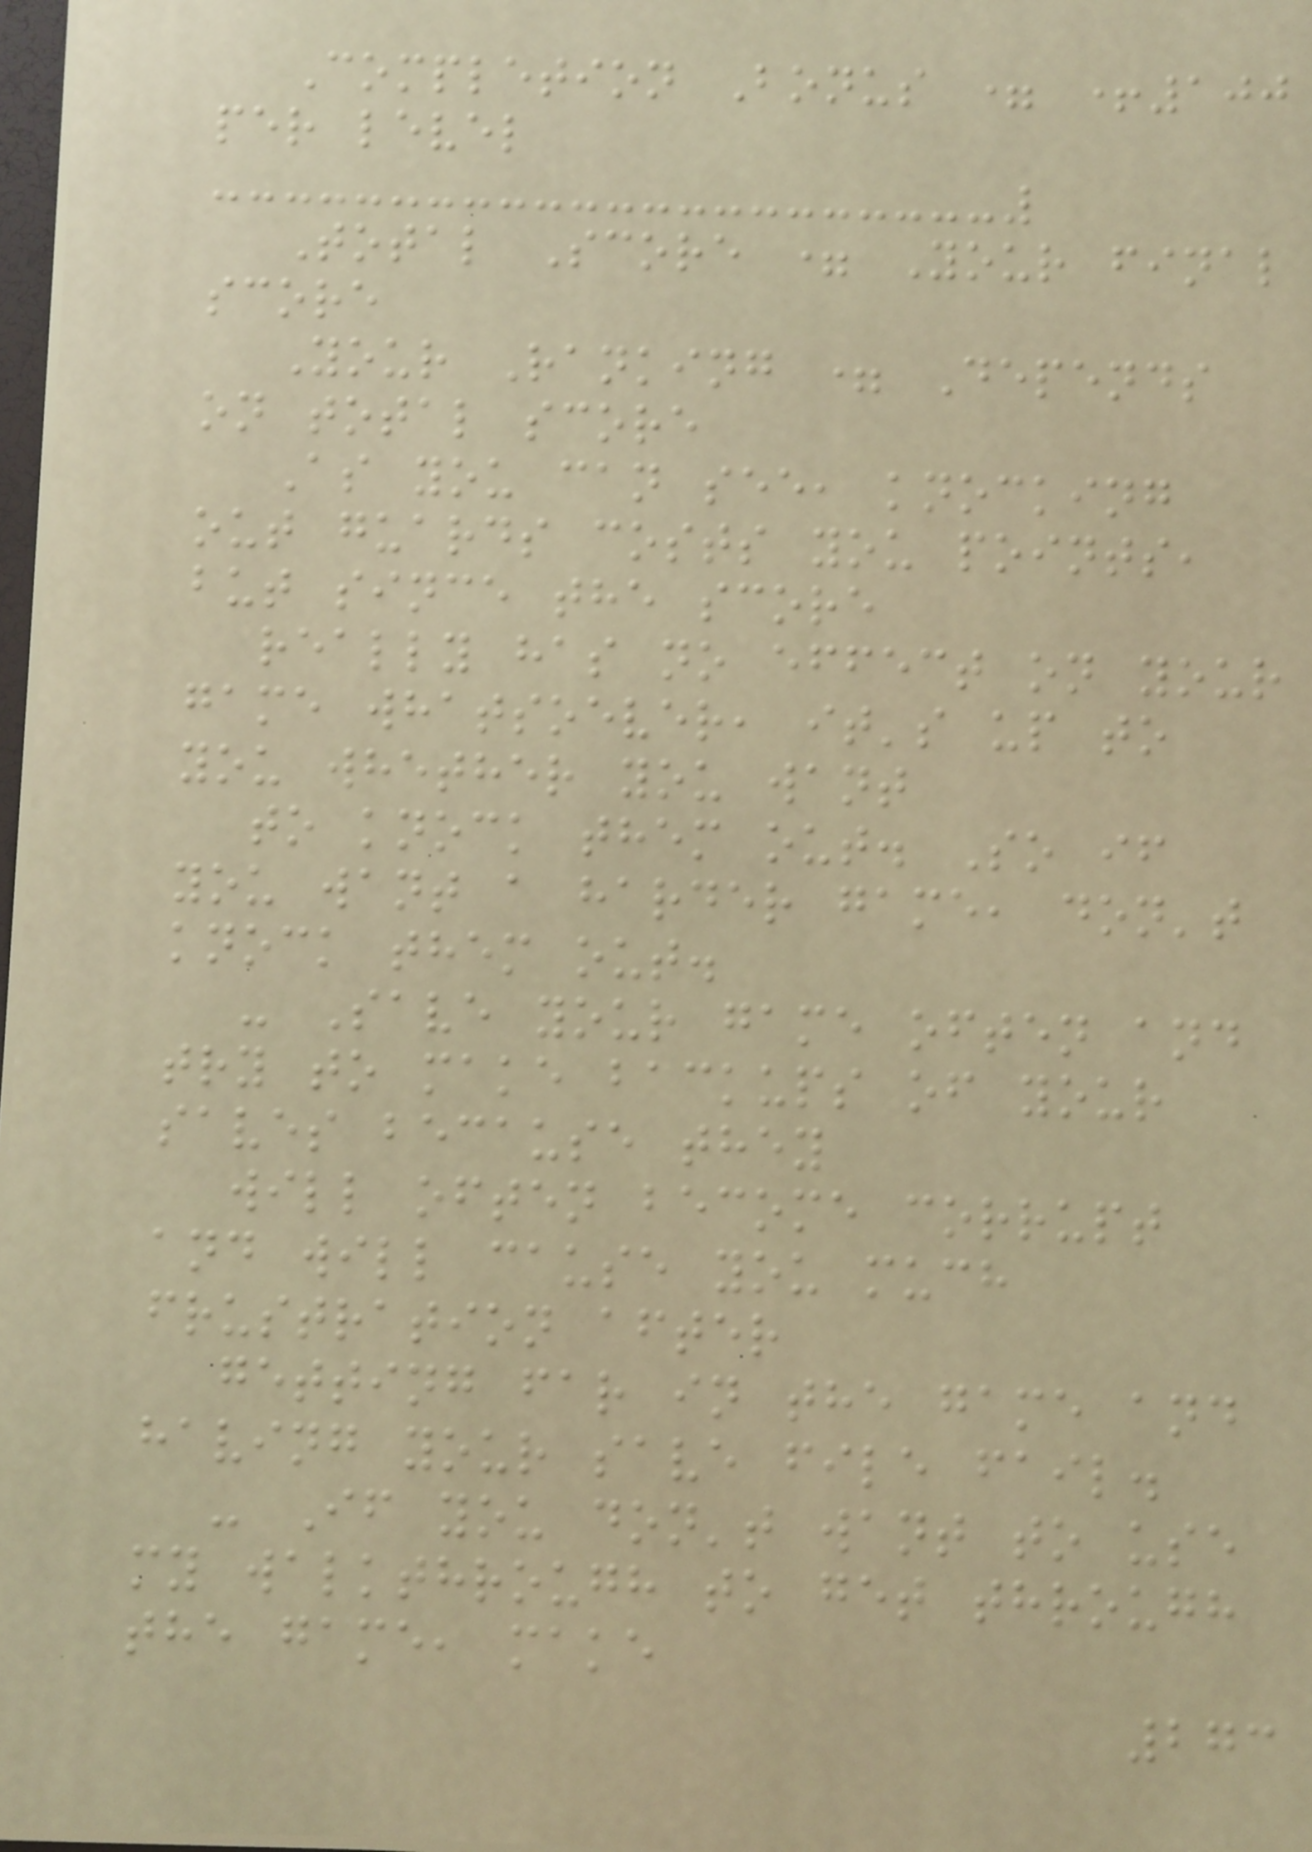Completion Bonus = +100
per level
Total Score = Your final
score
Your Ranking = Depends
on total score
As you can see, knocking
out guards costs you points,
but since the score
really has no effect on your
game whatsoever, it's up to
you whether you want
to knock them out. So if
you want a harder game, don't
knock them out.
- Save your game often and
try to make backups of your
saves because they
will often become corrupt
and will cause you much
frustration after
getting far in the game and
having your save file fail.
- If you don't want to use
my walkthrough to get through
the game, make
273
